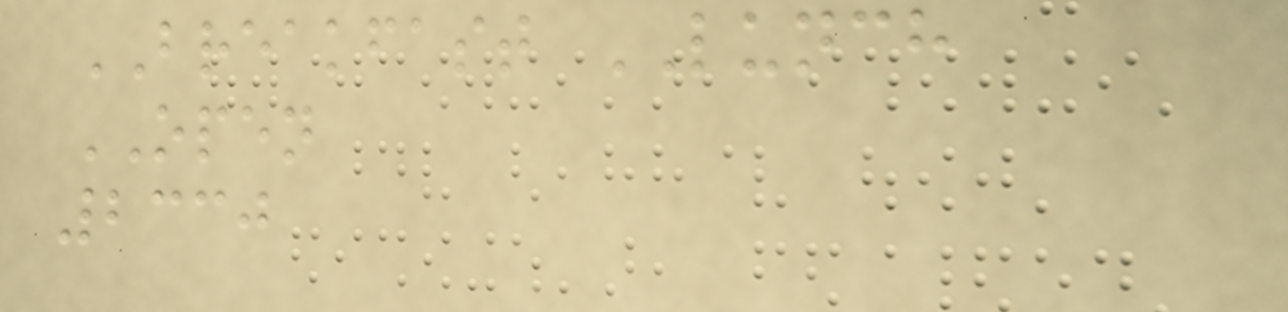BREAKFAST LUNCH
OPEN
2330
